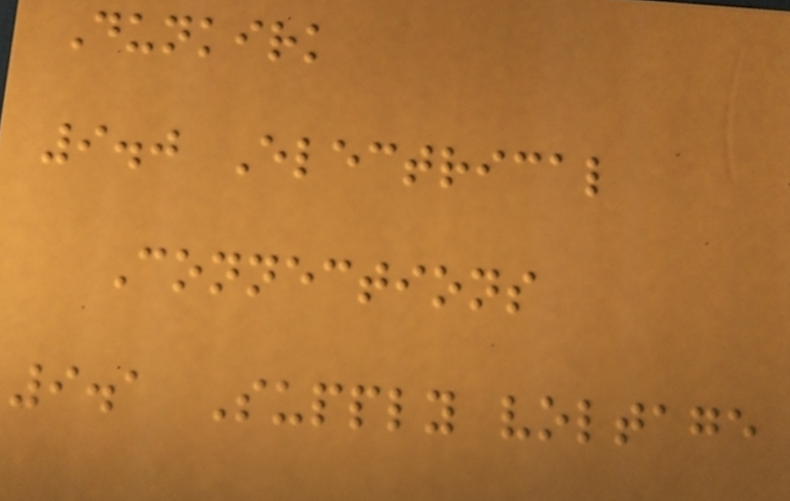Dunkirk
9.0 Electrical
Connections
9.1 Supply voltage
